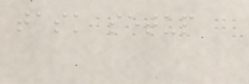task setup
